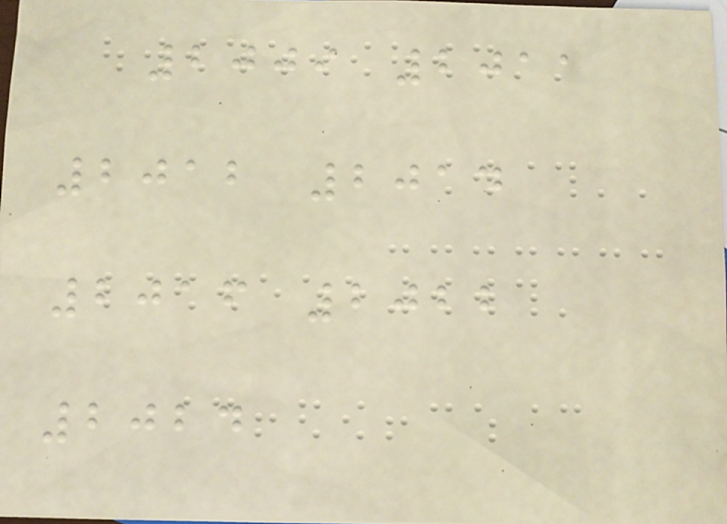2009 2011
2012 2014
2016 2022
2024
